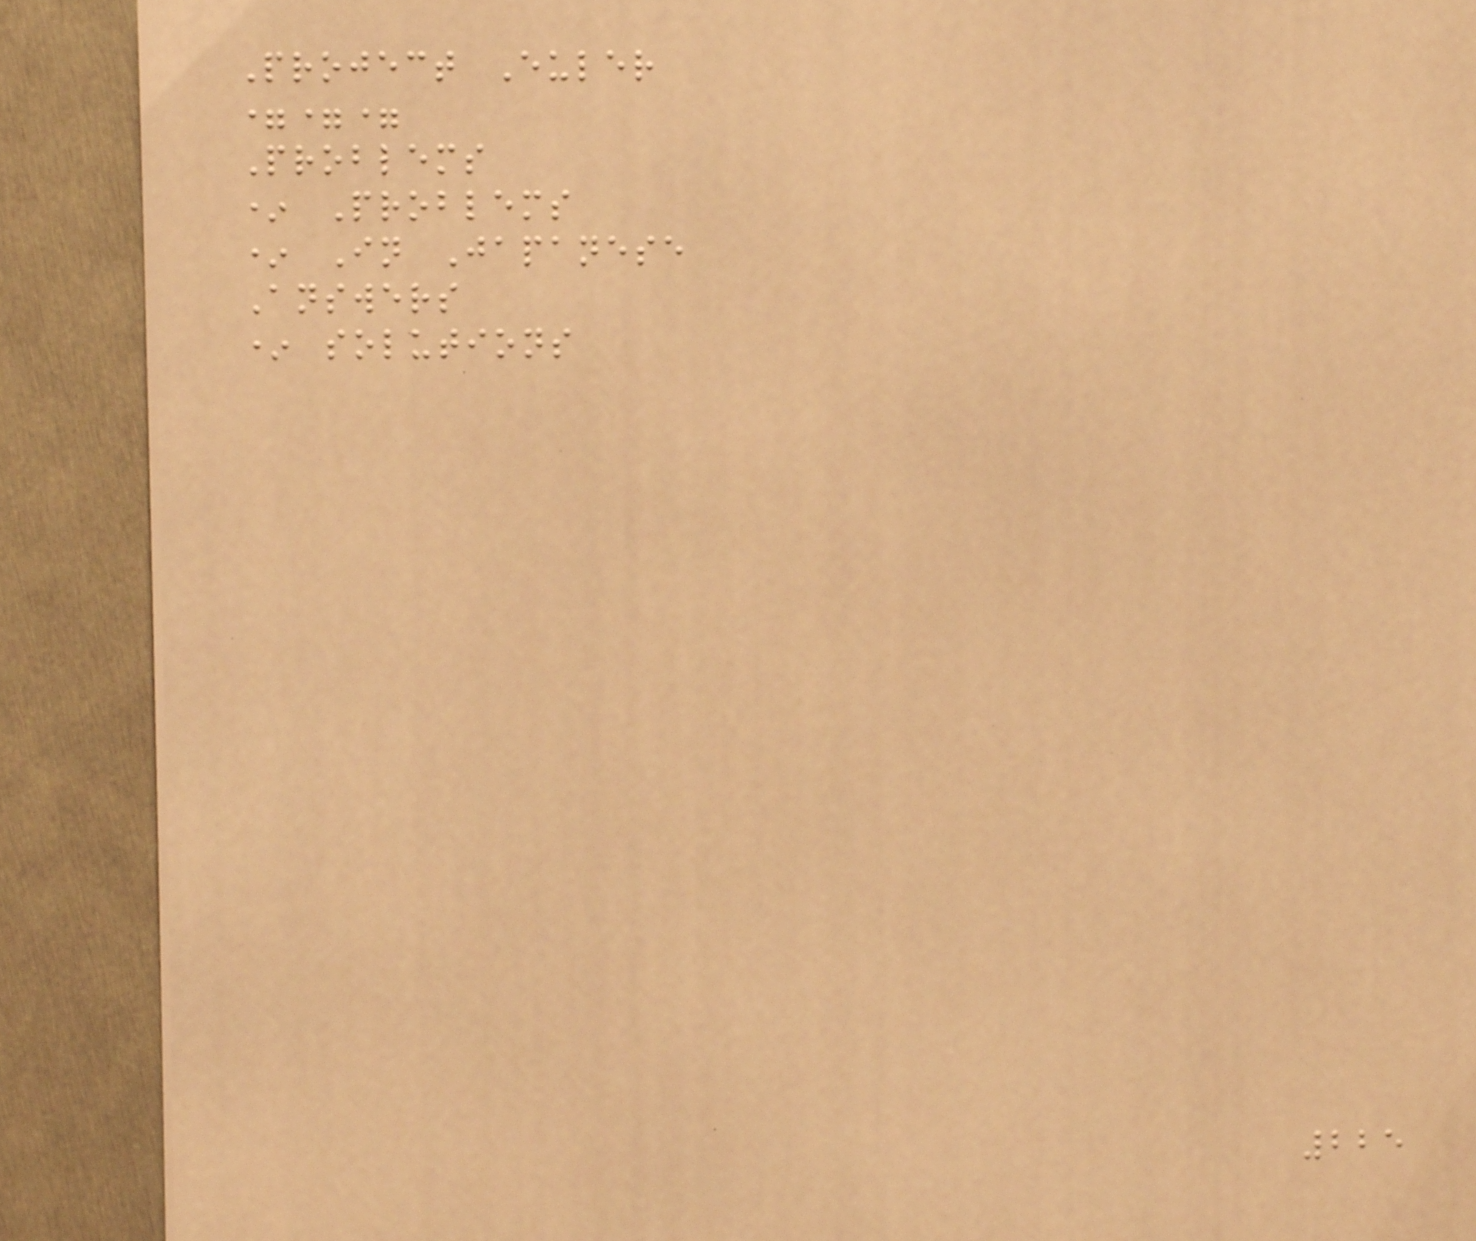Project Euler
===
Problems
* Problems
* In Japanese
Answers
* solutions
225
